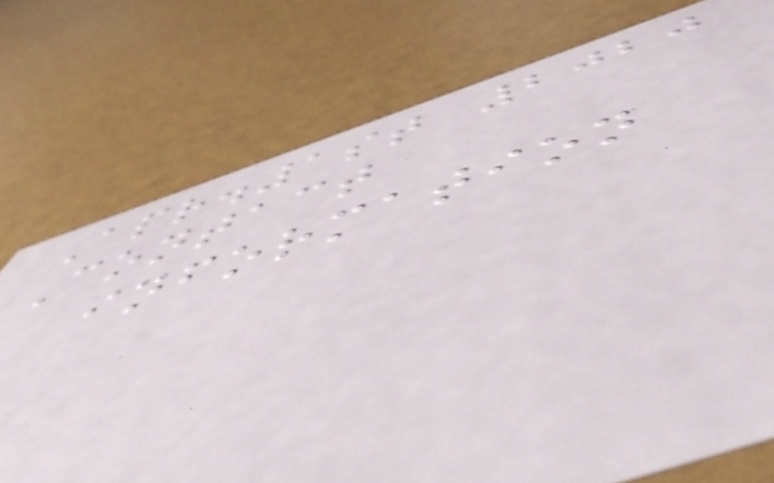Apr.1st 2020
Contact
information
